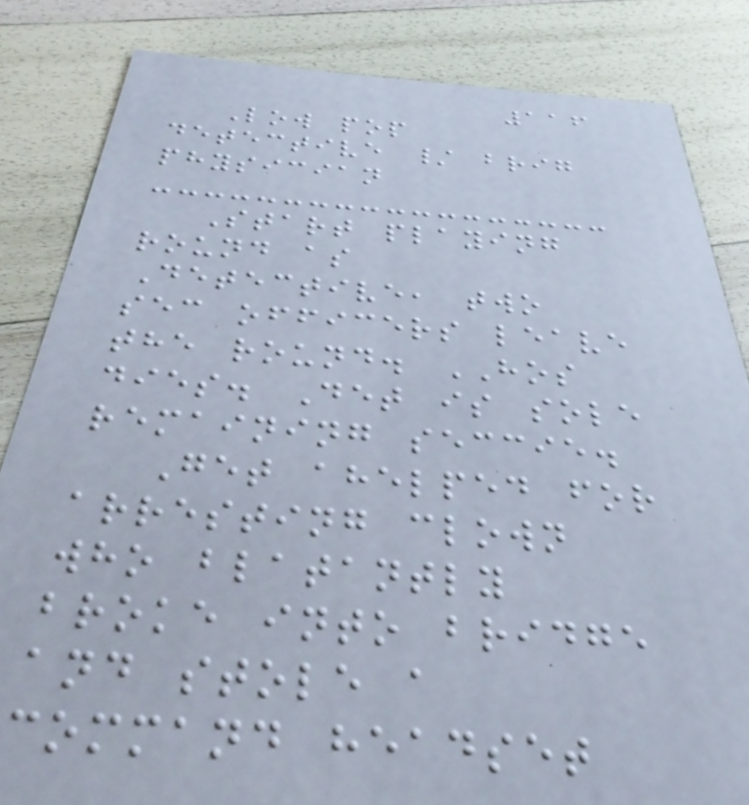116
Low pop
detective / brig
physician
Start playing
round as
Detective, two
sec officers leave
the round. HOS
dies. Det is sole
remaining seccie.
Get ahelped for
arresting clown
who blatantly
broke into bridge
and stole a
command headset
